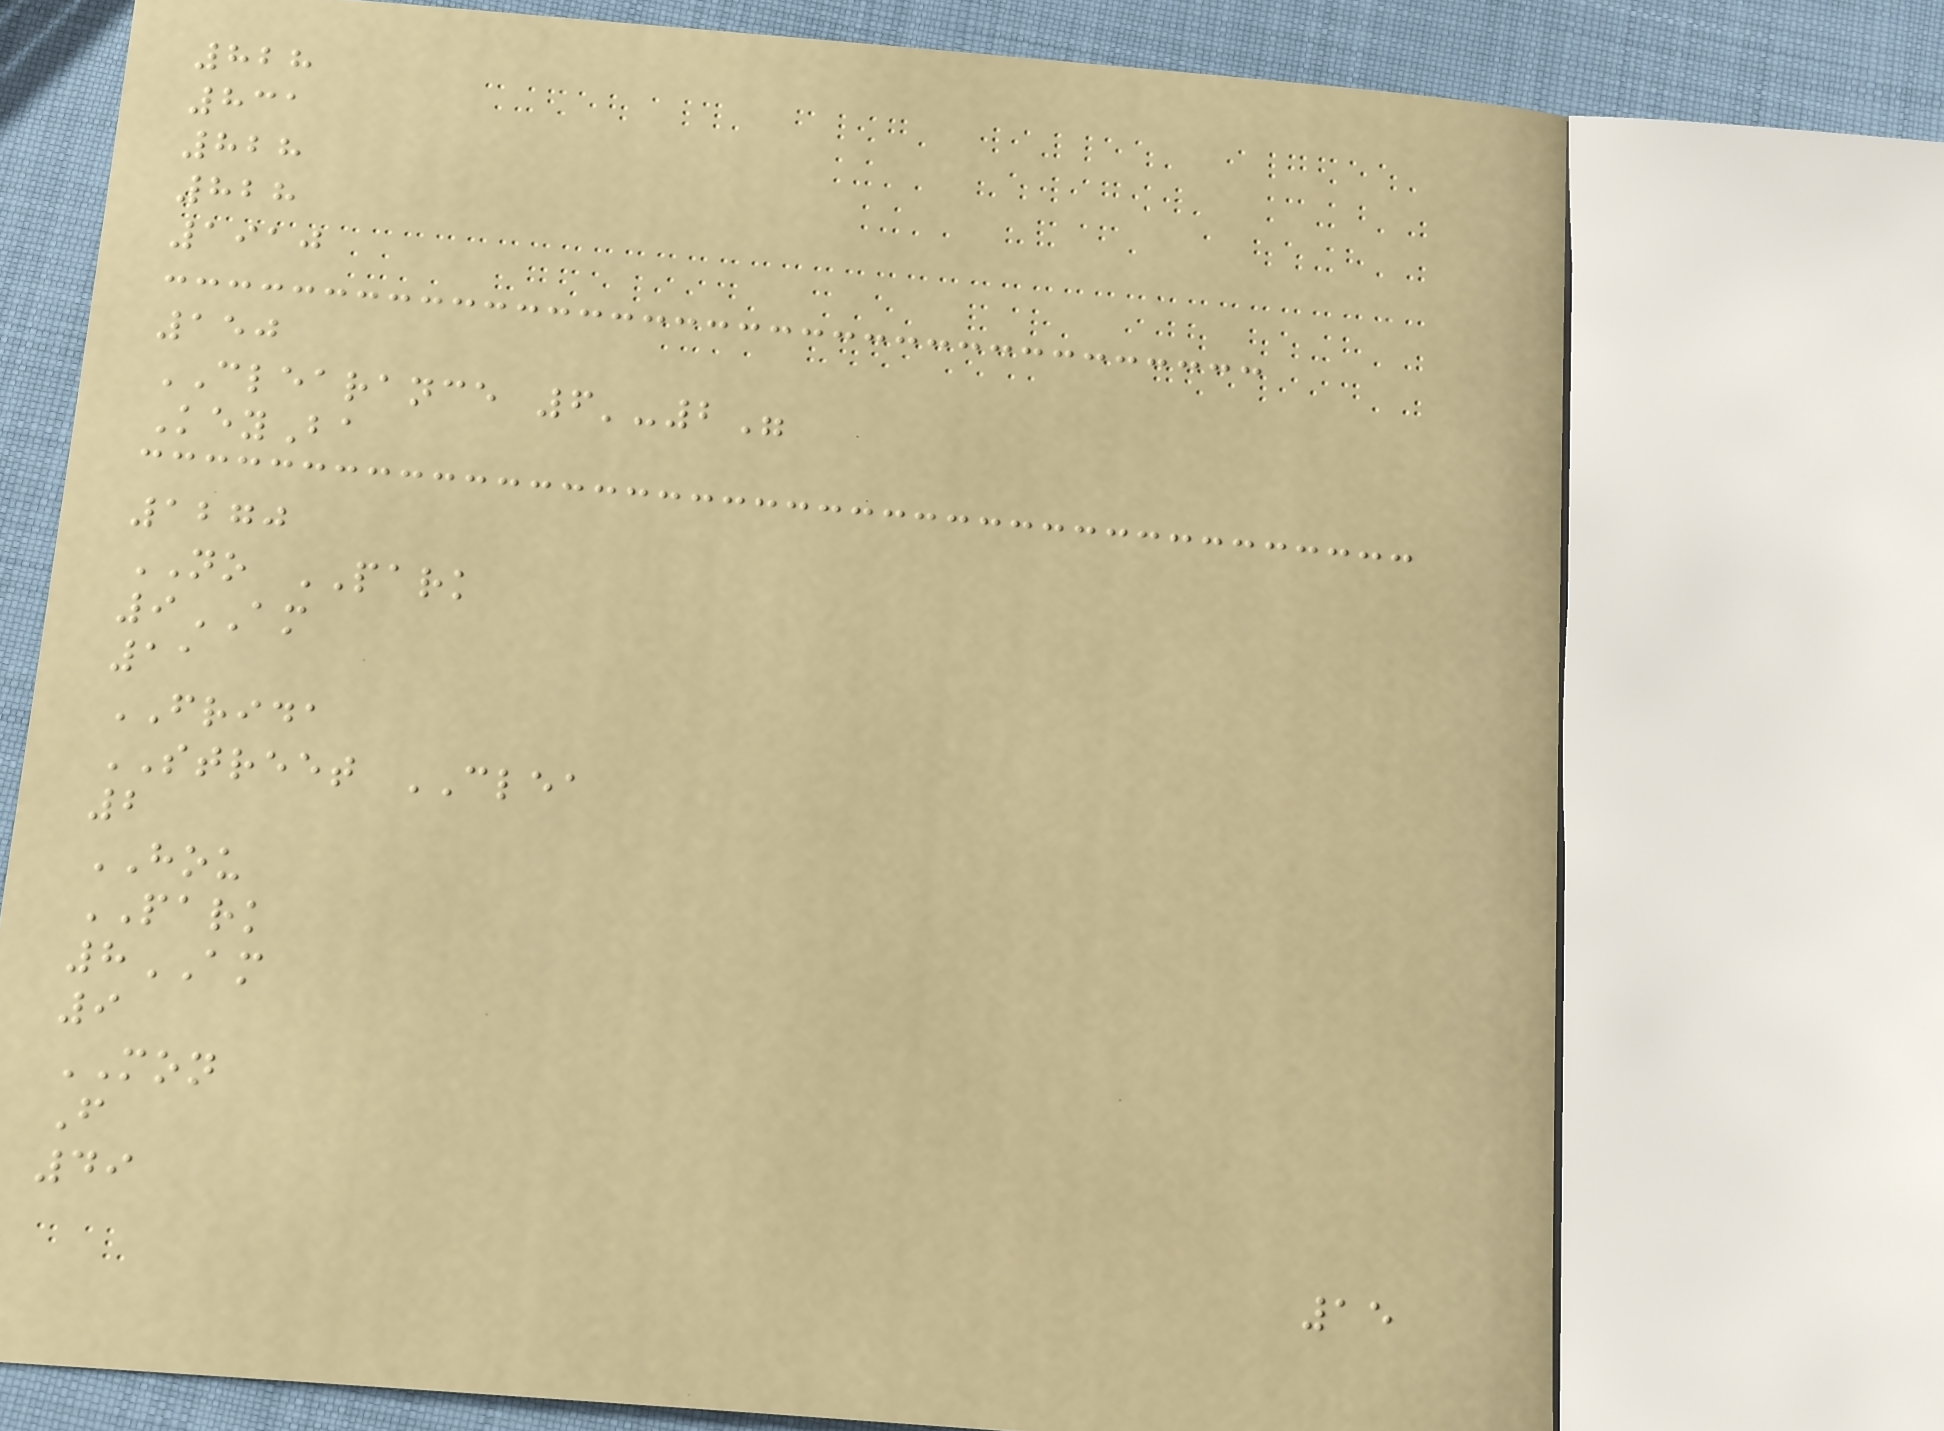828
831
828
828
1910
150
CLEARANCE 6'-2"
KeyBa
1270
NO PARK
9AM
11
FRIDA
STREET CLEA
2
HOU
PARK
8AM
9
MON
F
49
15
